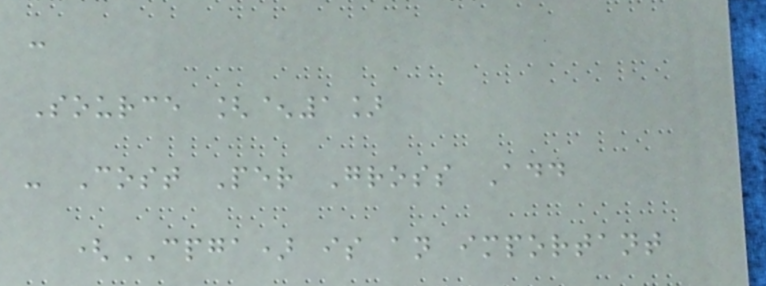-
Source [^1]
- Cost Per Gross Add
(CPGA) is an important
